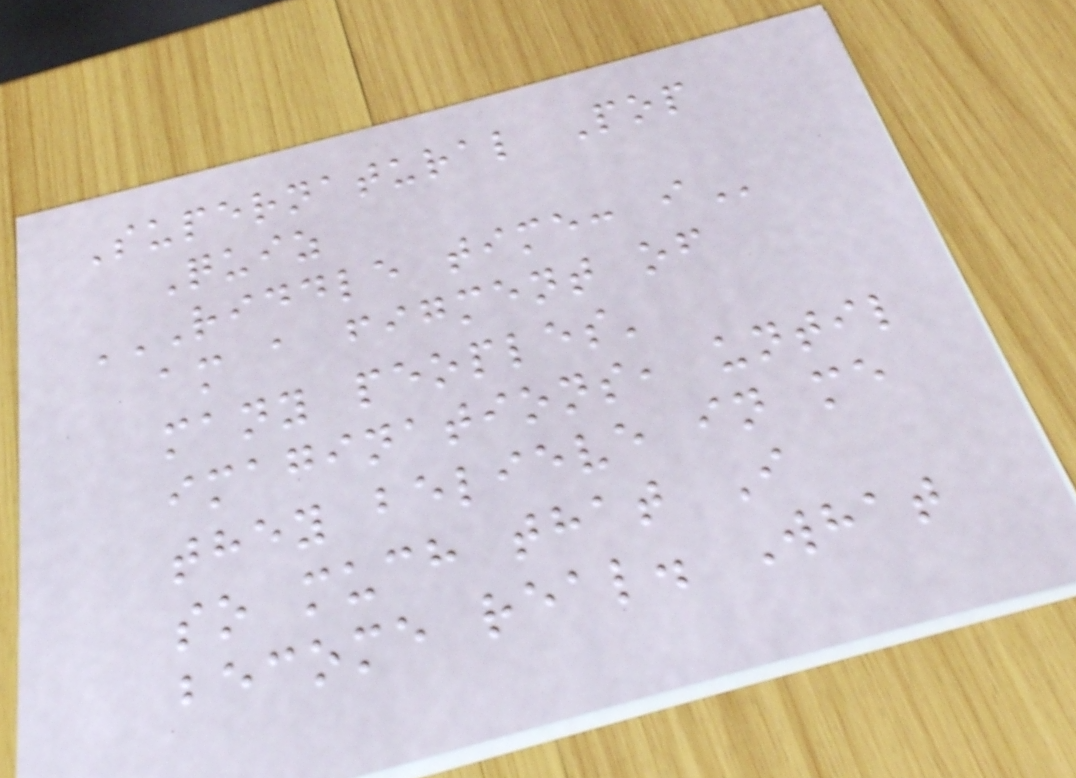Supernatural Pop
Quiz
RIDDLE TIME: I
am a figment of
many peoples'
imaginations, until
they believe in me
so much that I
become real. What
